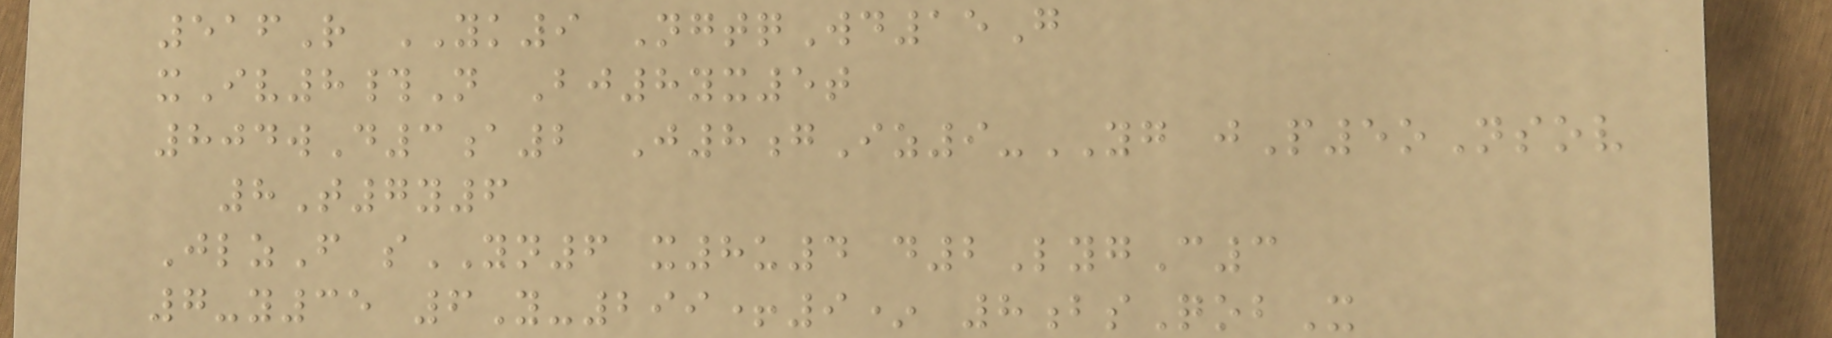516R YK9 NgtqWd15G
xIv8#N Bj8yx5t
804wD3a2 J8gIz9-YG jP5oNsov
8T7y6
JlzF sYN6 x8u4 d2LygC3
7-y35 6Y-299+9* 8bsQobX
